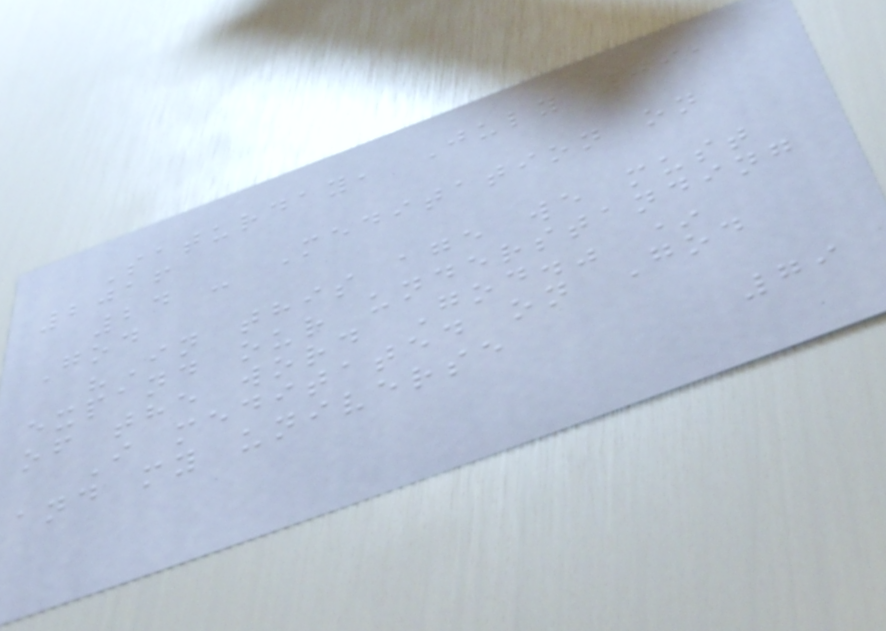Saturday, July 09,
2016
24 - Meditation on
God
"In this age we must
expand our understanding
of the word God." *
I meditated on God
and my universe
79
